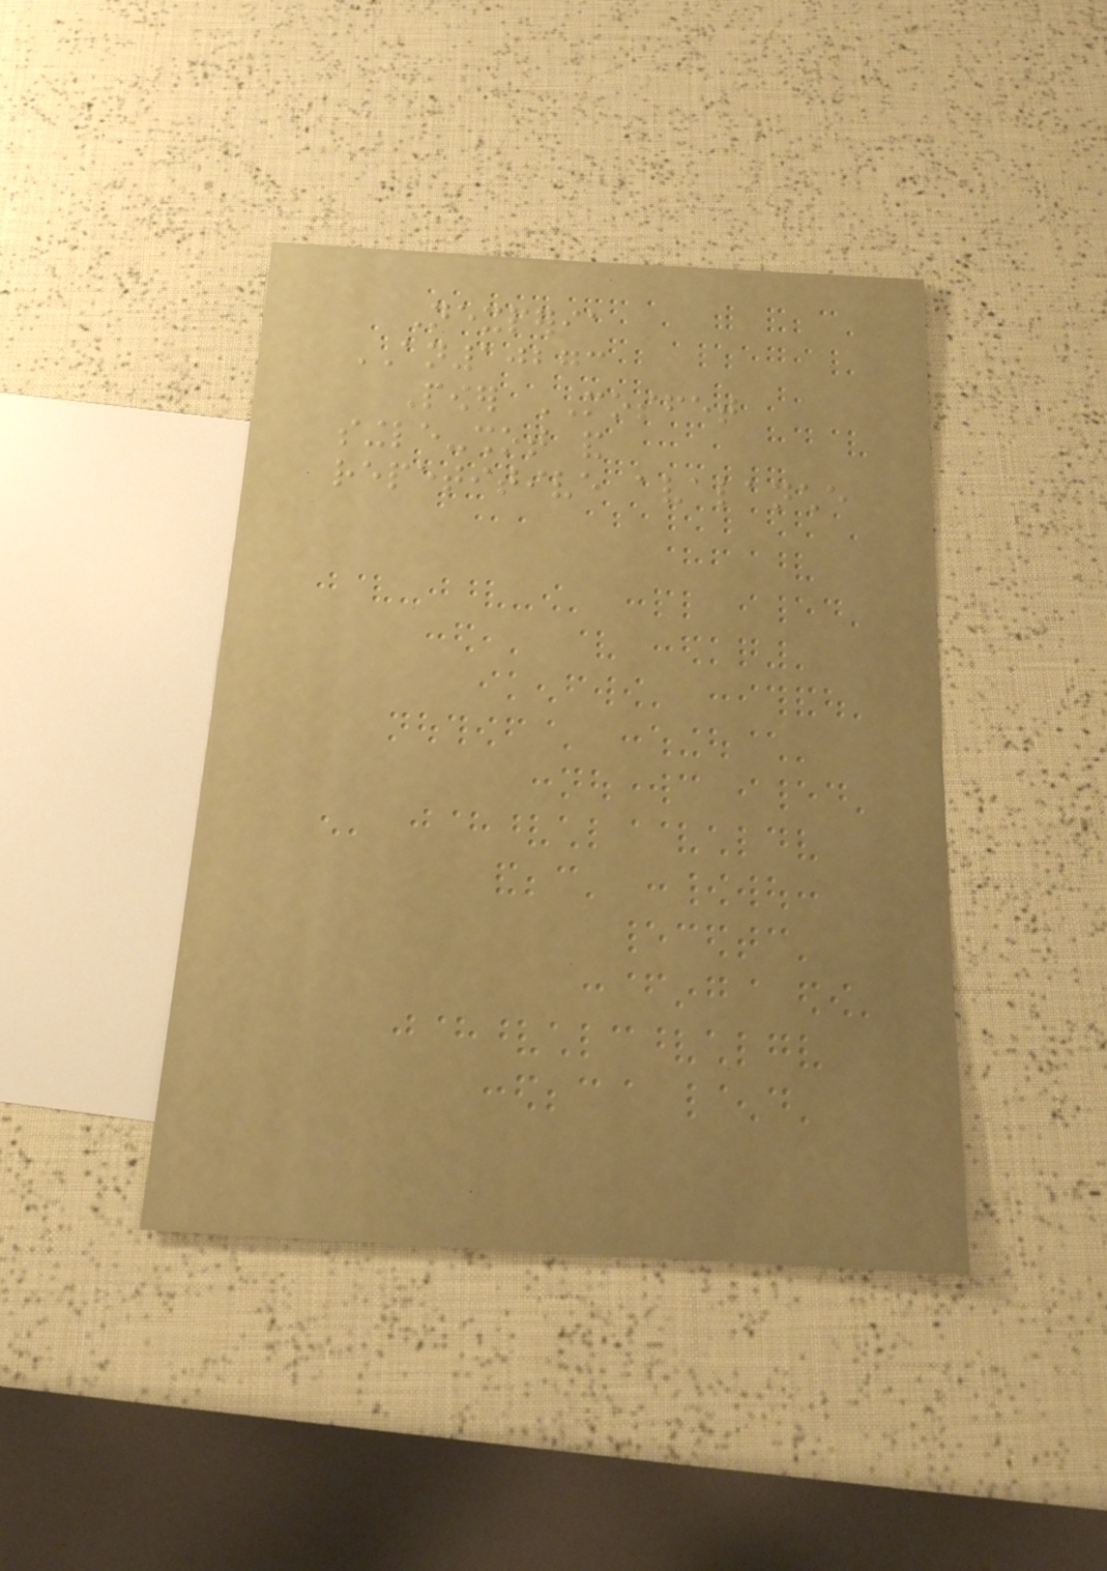Nexperia
AN10273
Power MOSFET
single-shot and
repetitive avalanche
